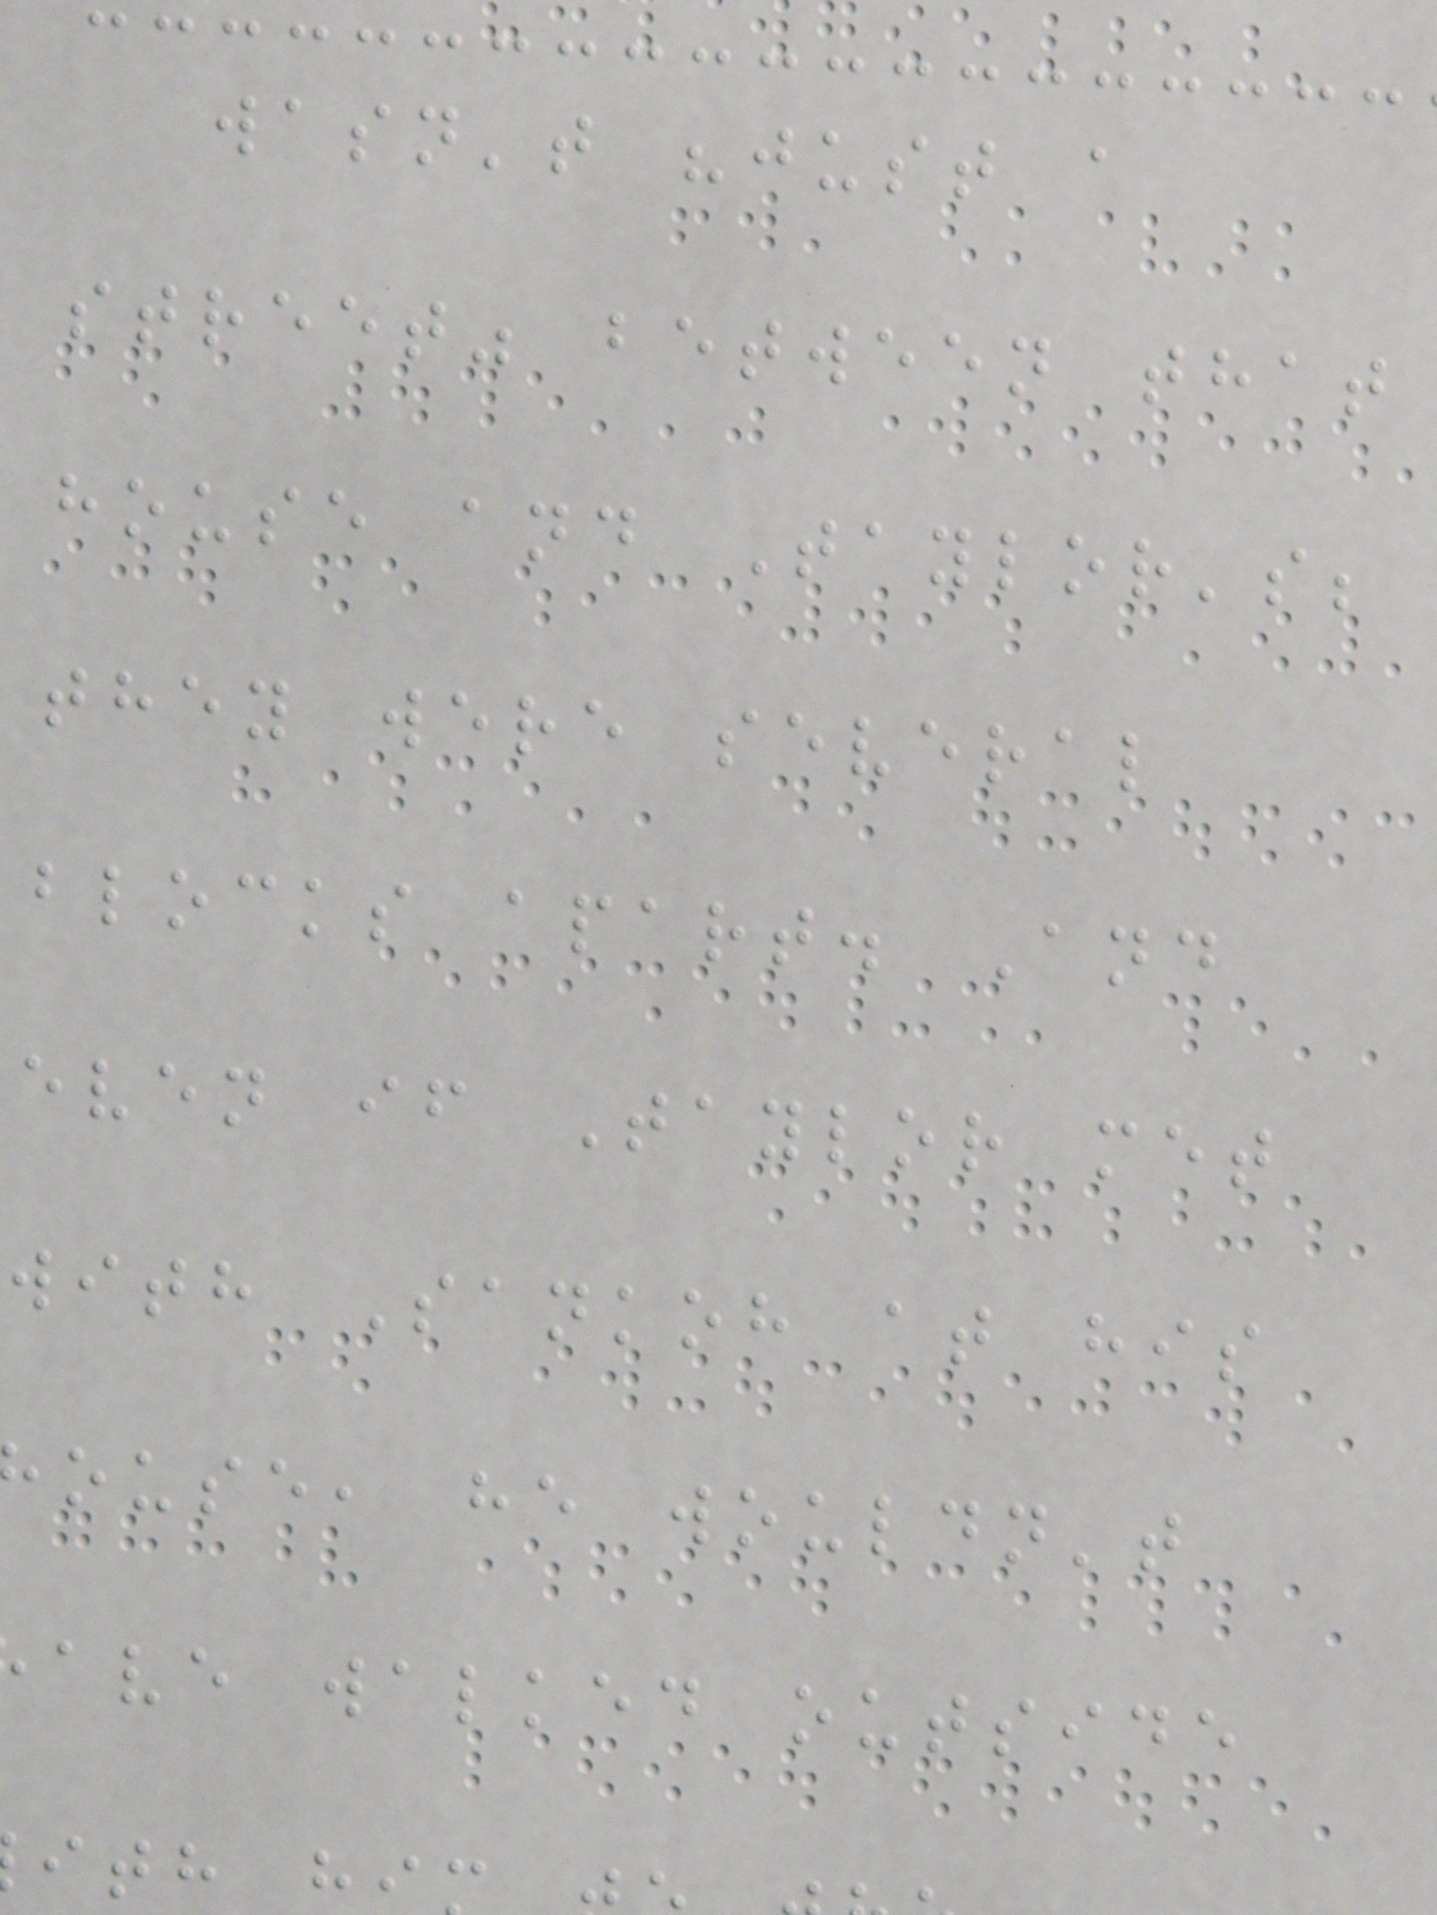wasn't "just a
street" between that
house and Taylor's;
they were several
blocks apart. And
even if Taylor met
with Sankoh at his
ouse, he wouldn't
ave walked outside
ith h
